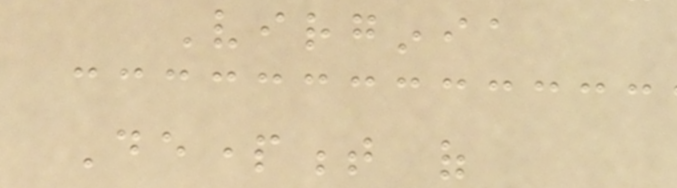Virginia
Department of
